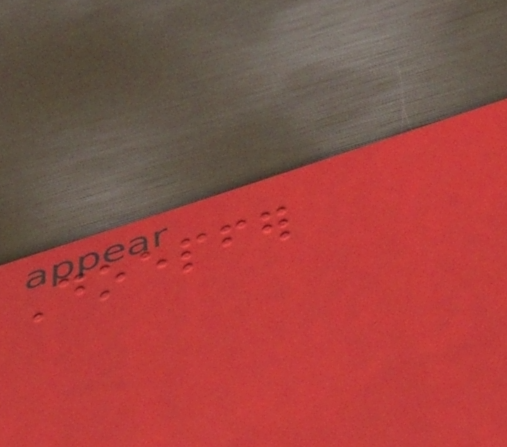Doepfer
